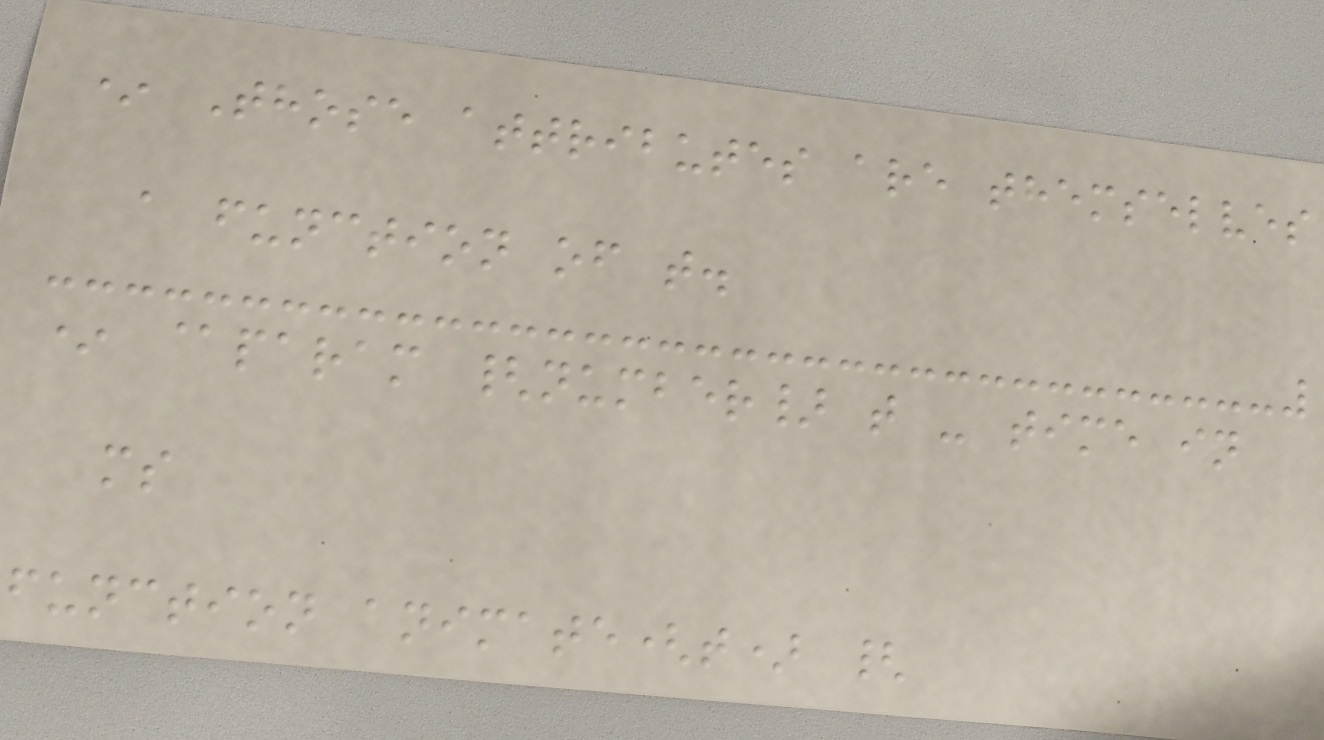* Those attributes are themselves
a function of t.
* @param {number} t - time in
ms
function animate(t) {
